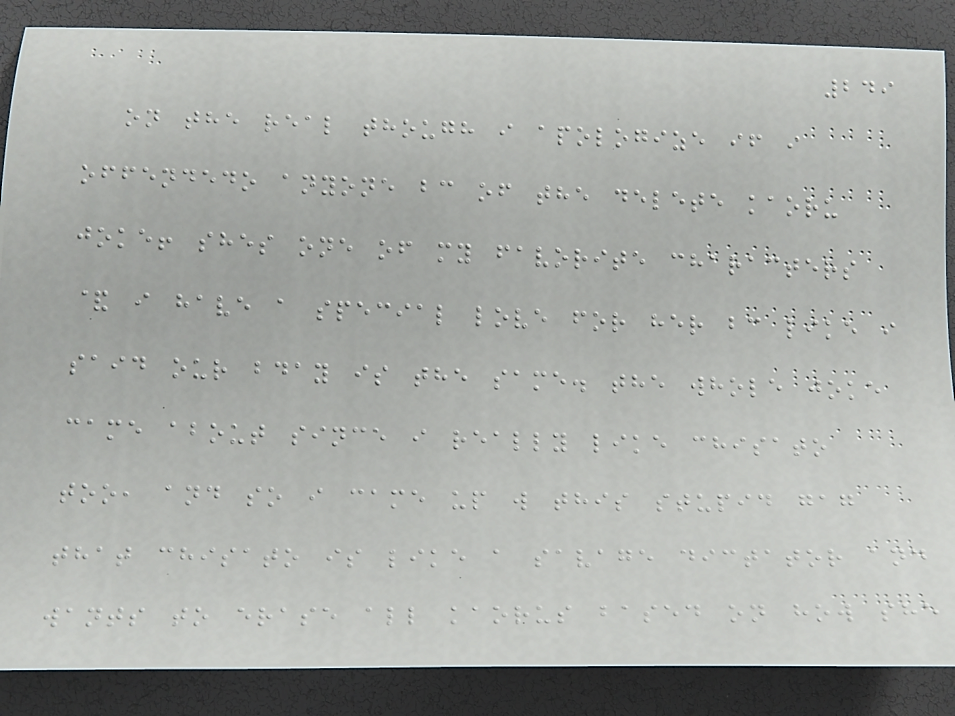249
on the real though i apologize if i
offendedo anyone bc of the delete kaoru
joke! shes one of my favorite characters
& i have a special love for her bc like i
said our bday is the same. the whole joke
came about since i really like chisato
too, and so i came up w this stupid gag
that chisato is like a savage dictator and
wants to erase all kaorus based on how she
